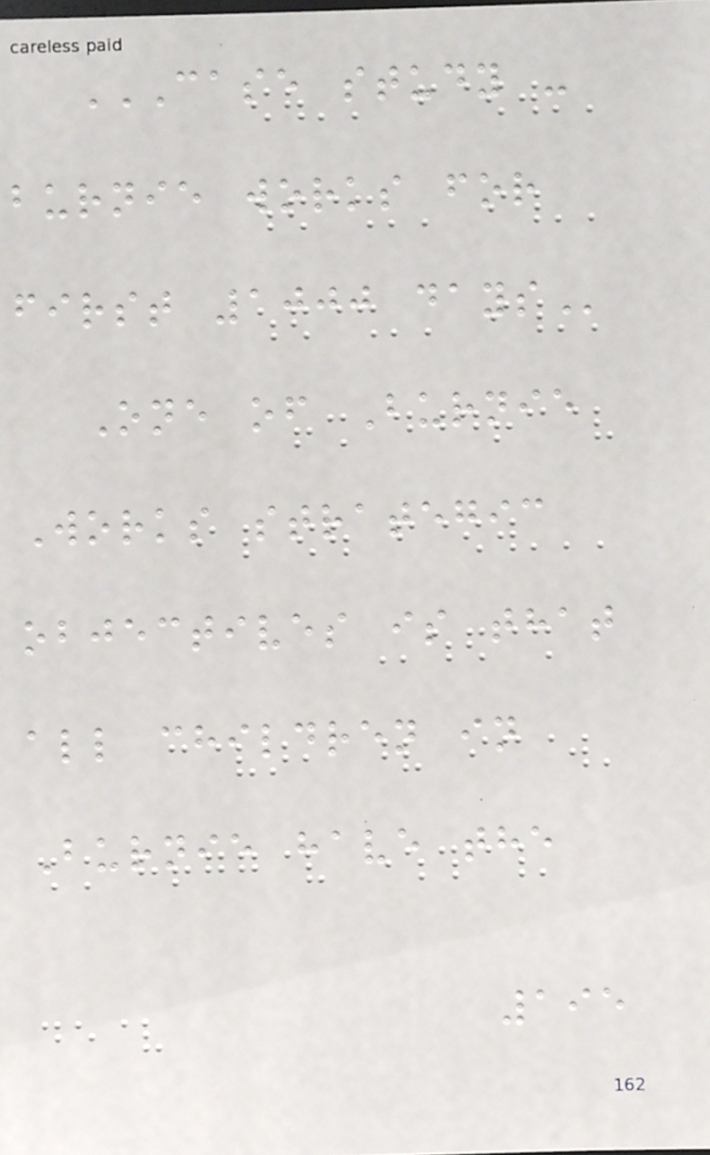CASE STUDY -
BURNIE WORKS FOR
FIRST 1000 DAYS
One of Burnie
Works strategic
objectives is that
all children in
Burnie have the
195
